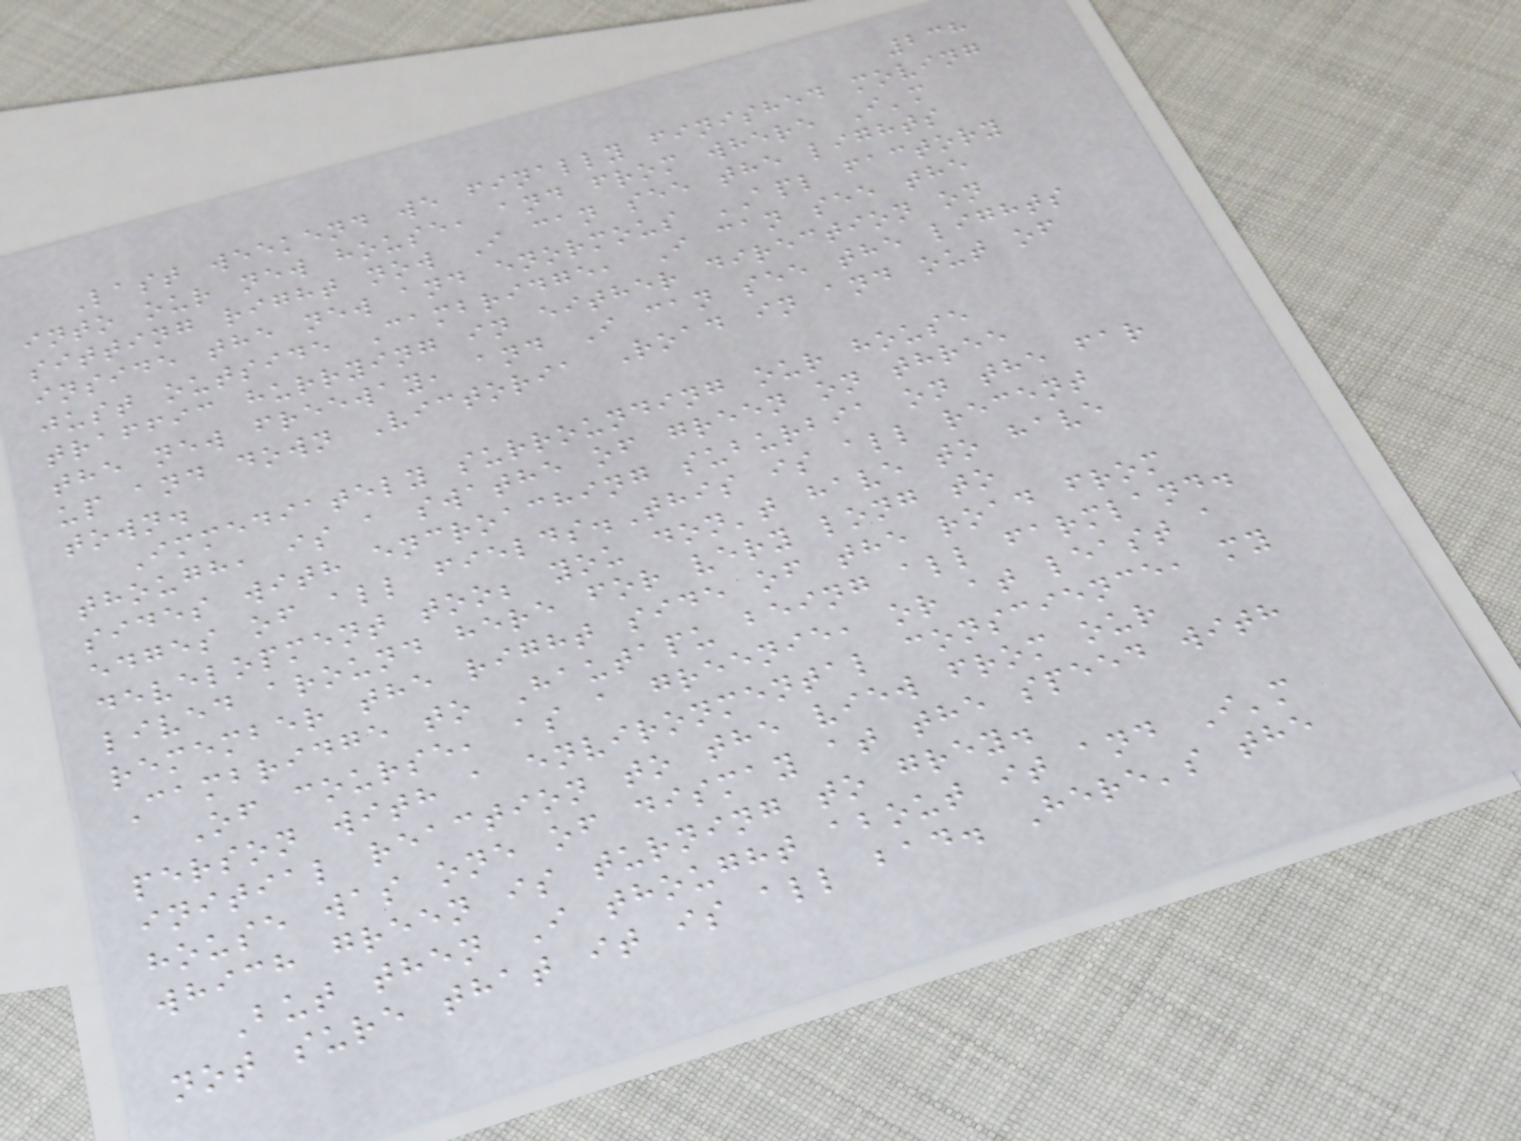238
Last weekend we finally finished moving
into our new house, and from where I'm
sitting right now I can see the lights
inside the new and enormous APL factory
just outside Cambridge, I can see the
traffic hurrying in either direction on
the new freeway, and I can see the lights
up and down Victoria Road in and out of
town.
Immediately surrounding our house
though, is a swathe of green on three
sides with encroaching suburbia on the far
edges of all fields.This is all recent
development too; you don't have to have
lived around here for very long to
remember the right side of the road from
Cambridge to Hautapu being all farmland.
Of course, as a greenie, or at least a
person with a environmental conscience, my
initial reaction to the view from our
house was one of dismay at the speed with
which green is turning to grey.
But then I thought about it and I'm
not sure that it is all bad. Here's the
